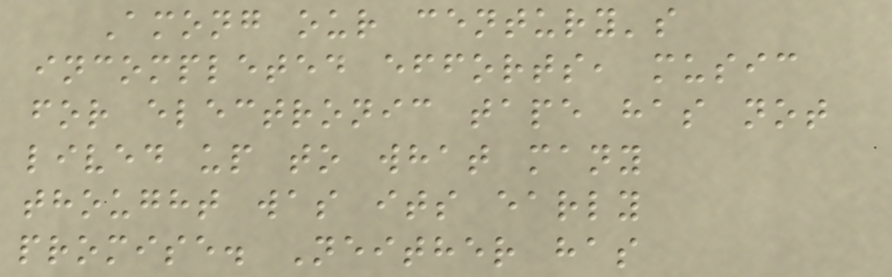Among our century's
incompleted efforts, music
for electronic tape has not
lived up to what many
thought was its early
promise. Neither has
